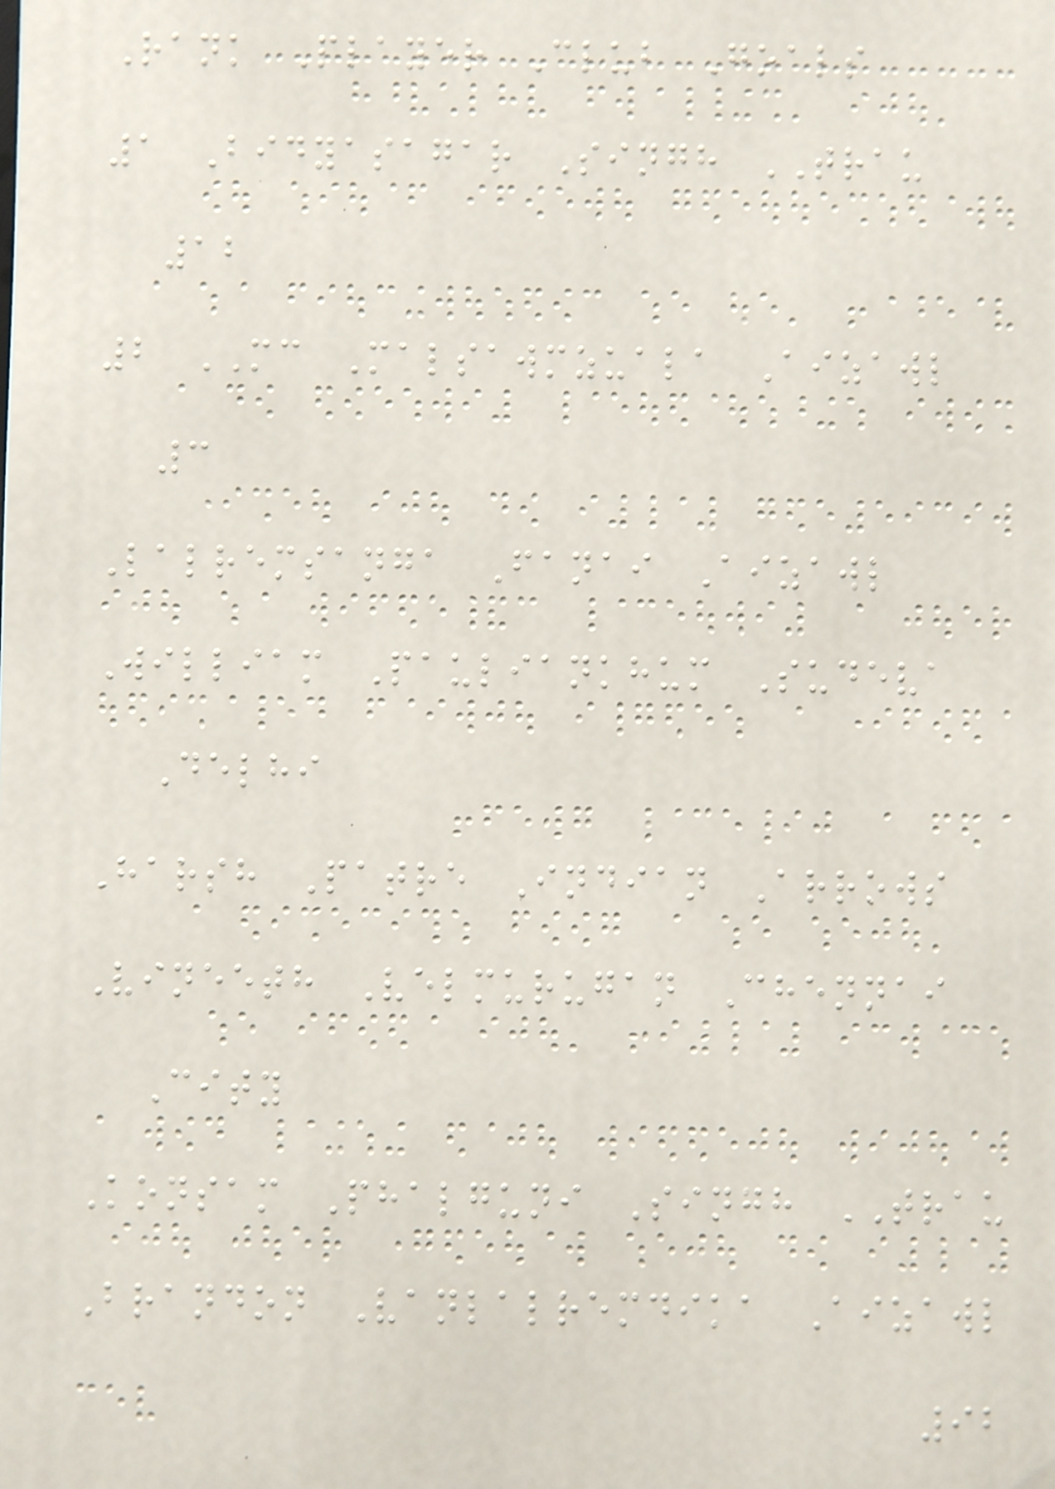Rank Player Club Goals
1 Bidyasagar Singh TRAU
12
2 MC Malsawmzuala Aizawl
3
Lalremsanga Fanai Aizawl
William Pauliankhum Sudeva
Delhi
Harsh Patre Indian Arrows
Vineeth Velmurugan Chennai
City
Konsam Phalguni Singh TRAU
Brandon Vanlalremdika Aizawl
92
